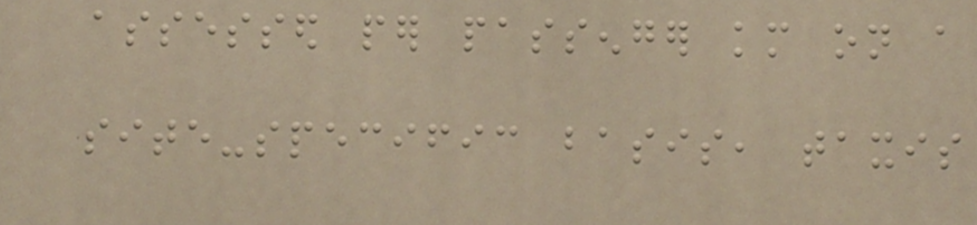assessed per passenger km on a
site-specific basis, taxis
